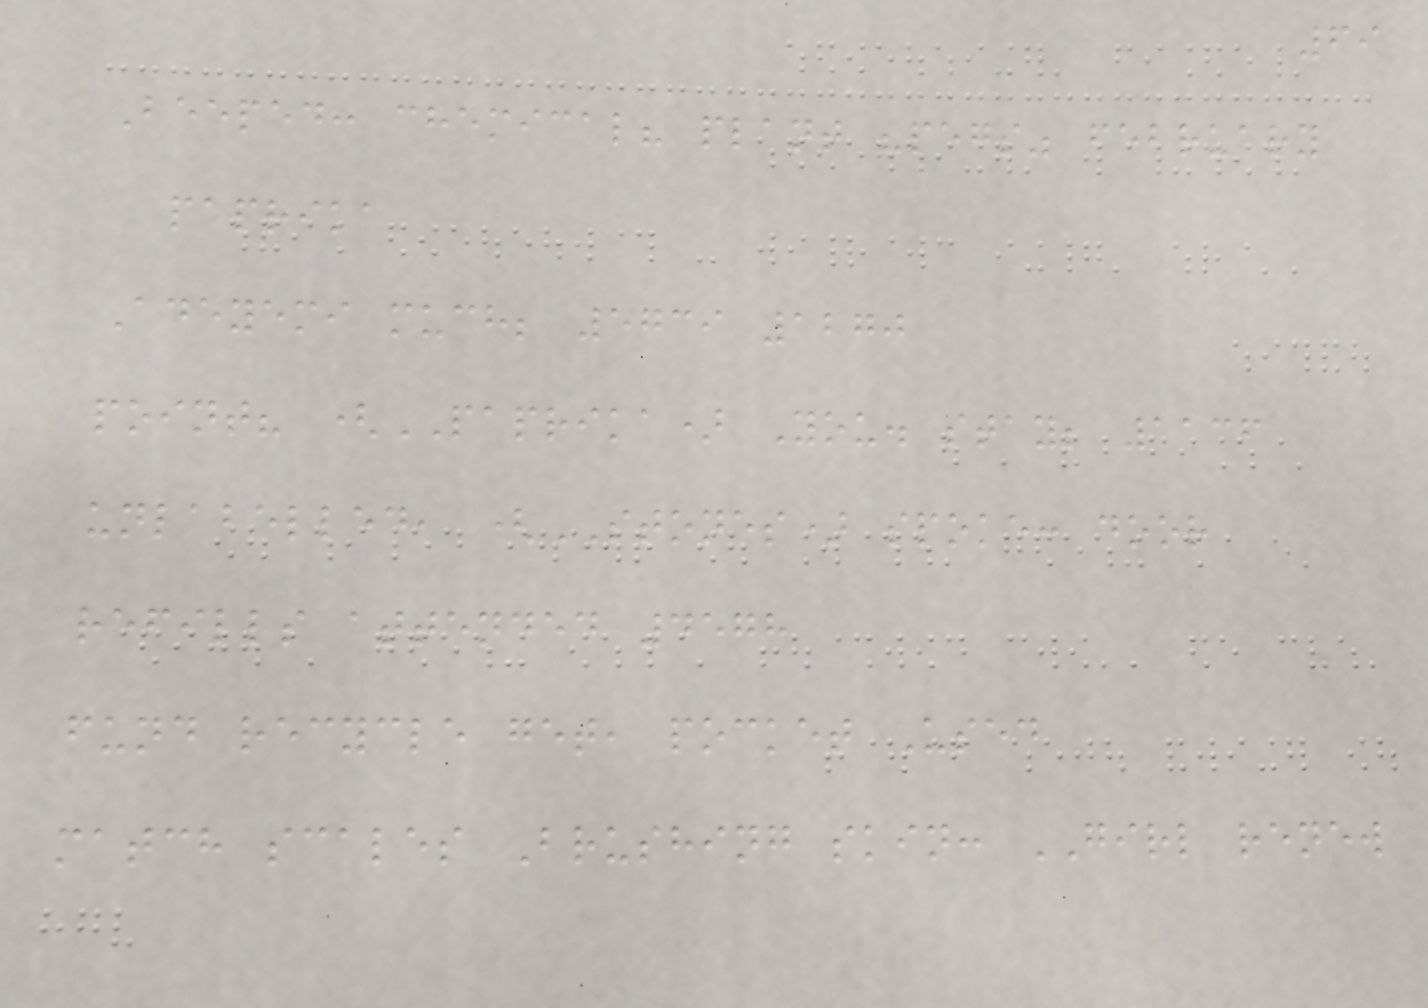69
Beeped: chemical? plant "pegs" february
paprika
Adeyemi much; 5739 1270
point? (PAPRIKA) You. stay; 1136
unlabelled, (STONES) spoke: door
refills attended 4578
fund recycle get, pocket Used
match scales Brushing skin: GIRL renew
